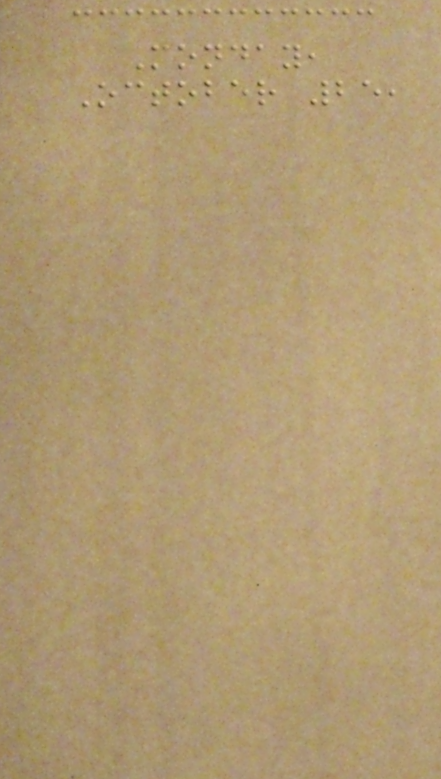Monday,
October 25,
